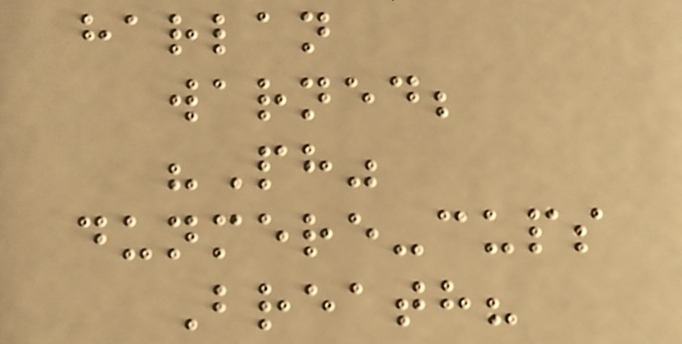harlan
warned;
"Ph"
dunmere-cups
Breath?
